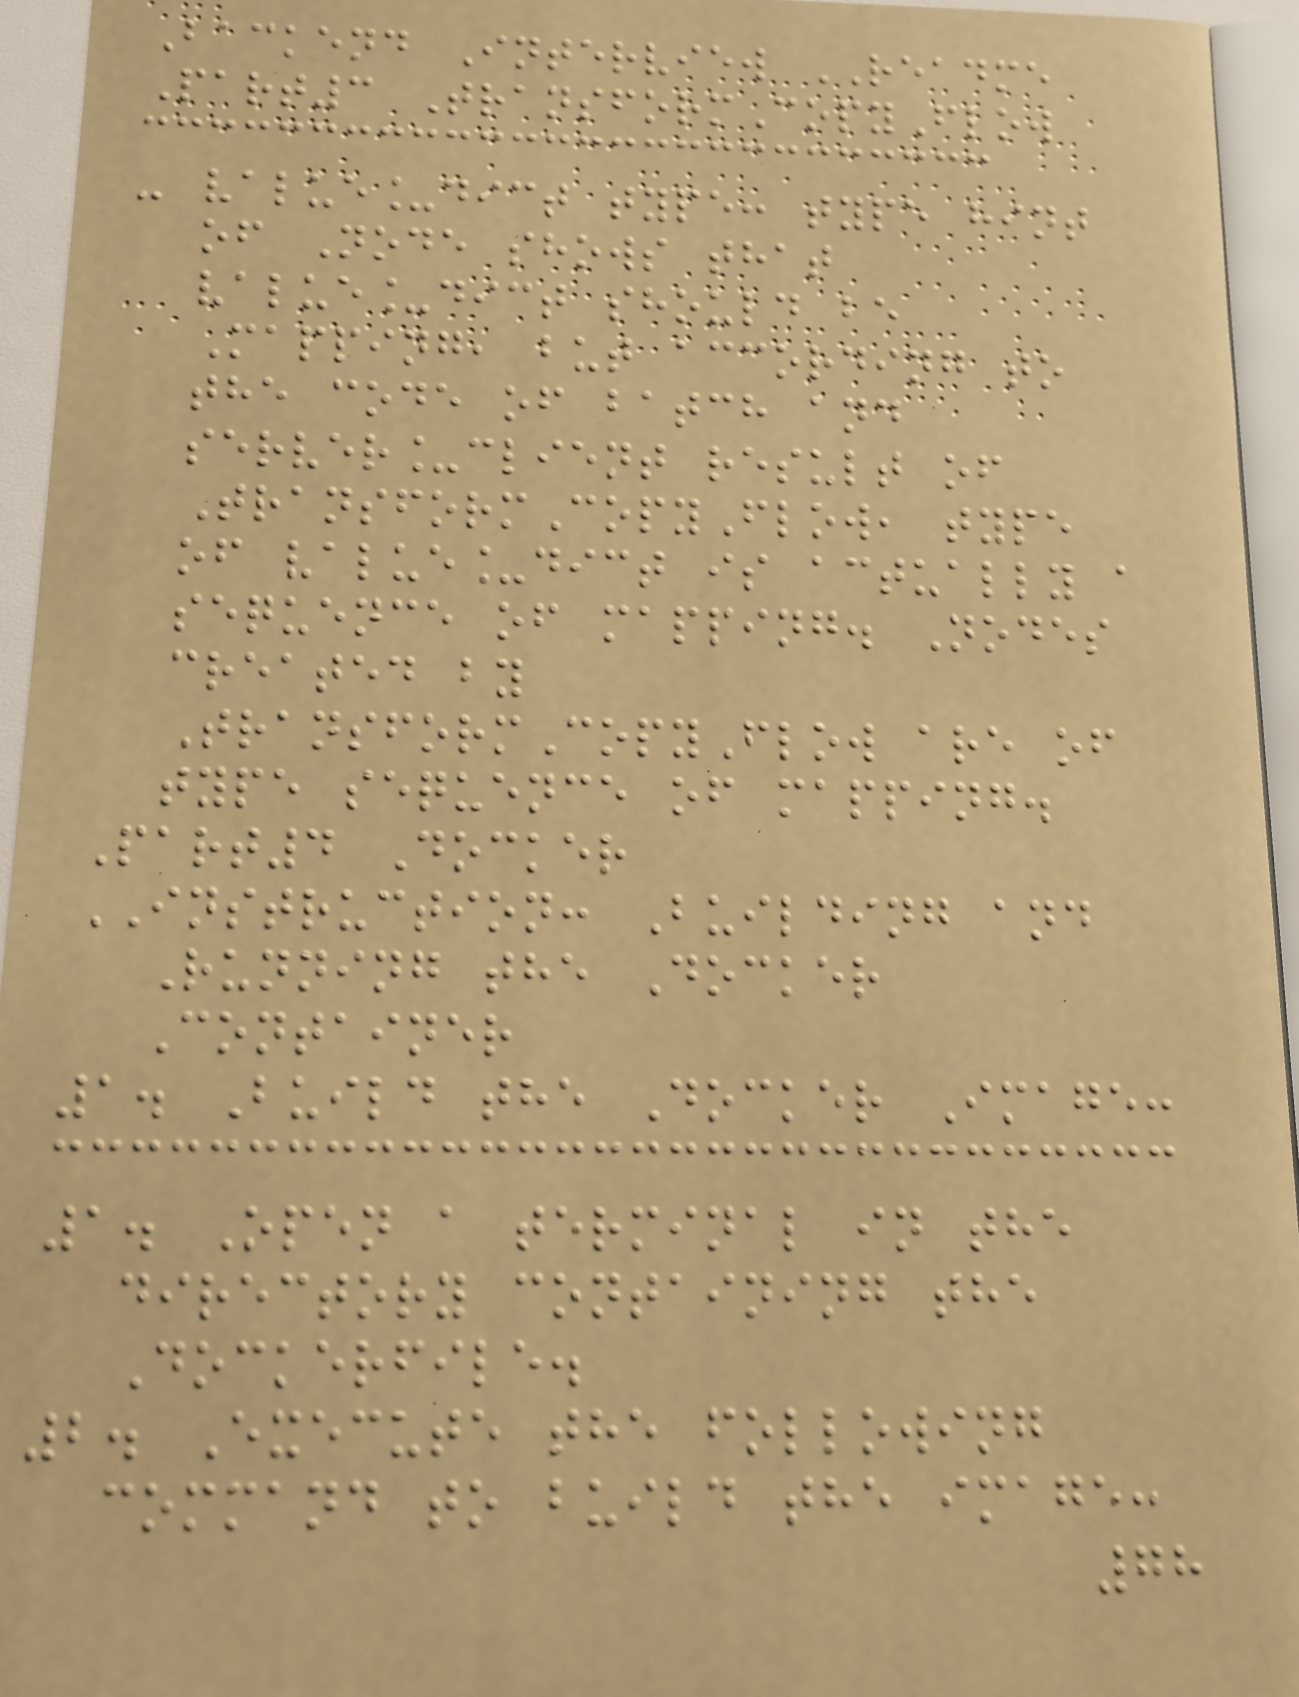Backend Interview README
Part3 TransformCopyFlow
- value_dict type: type hint
of Node shows that
value_dict should be
Mapping, but according to
the code of batch and
server_client result of
TransformCopyFlow, type
of value_dict is actually a
sequence of mapping. Nodes
created by
TransformCopyFlow are of
type sequence of mapping.
Part4 Docker
INSTRUCTION: Building and
Running the Docker
Container
1. Build the Docker Image:
1. Open a terminal in the
directory containing the
Dockerfile.
2. Execute the following
command to build the image:
78
